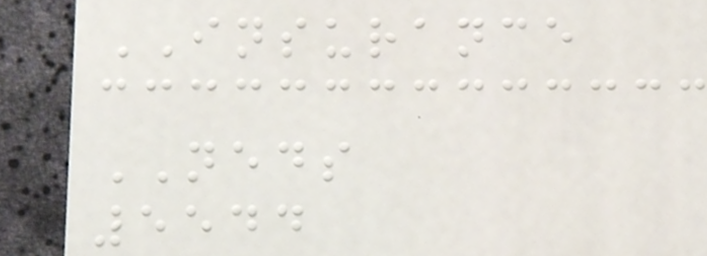INSURANCE
NEDS
5544
